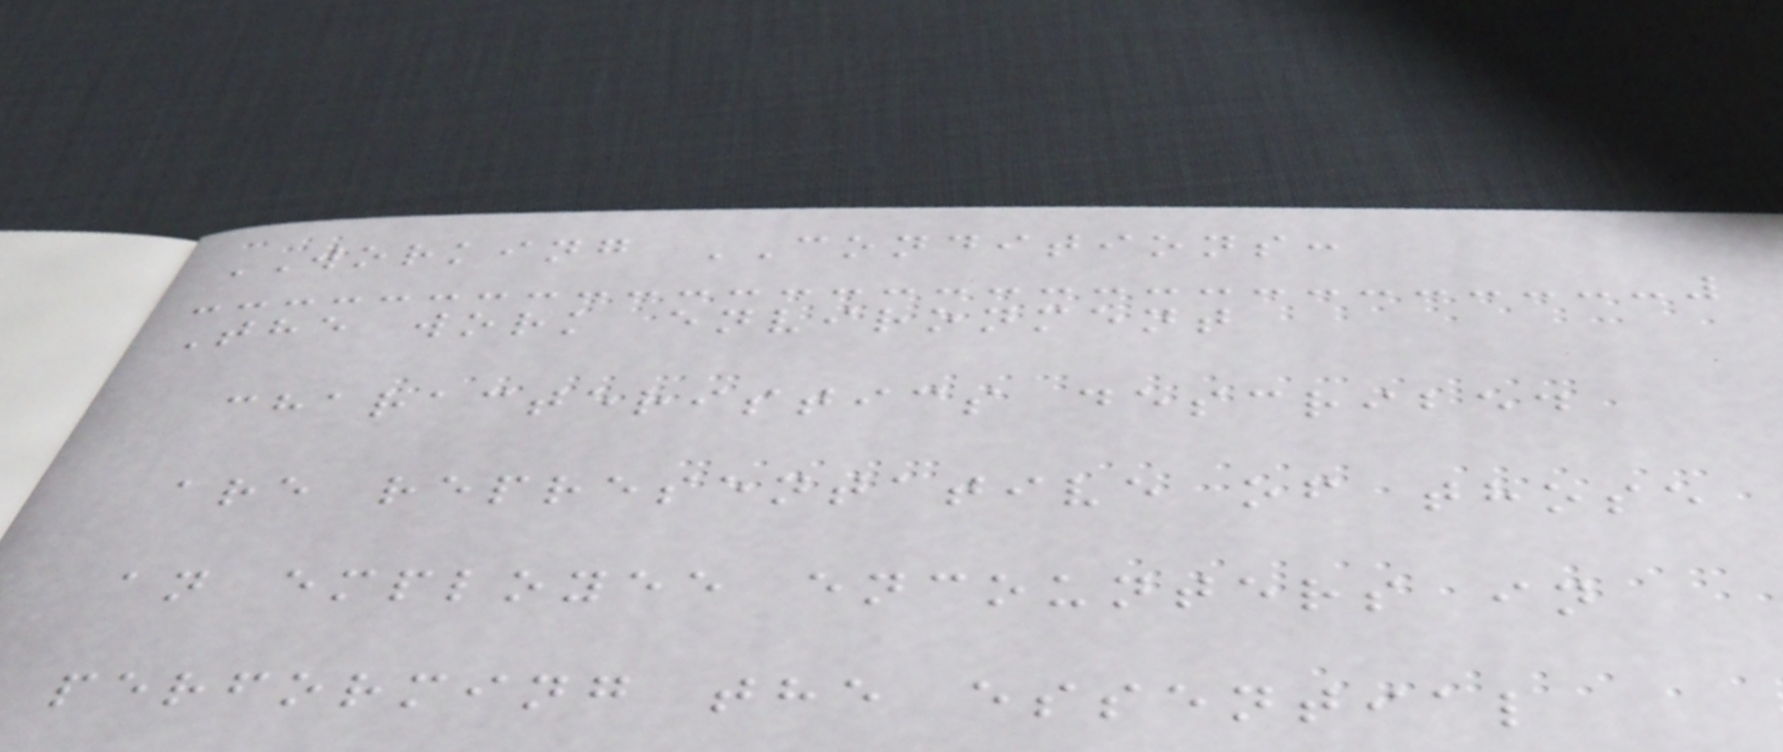WORKING CONDITIONS:
The work environment
characteristics described
are representative of those
an employee encounters in
performing the essential
